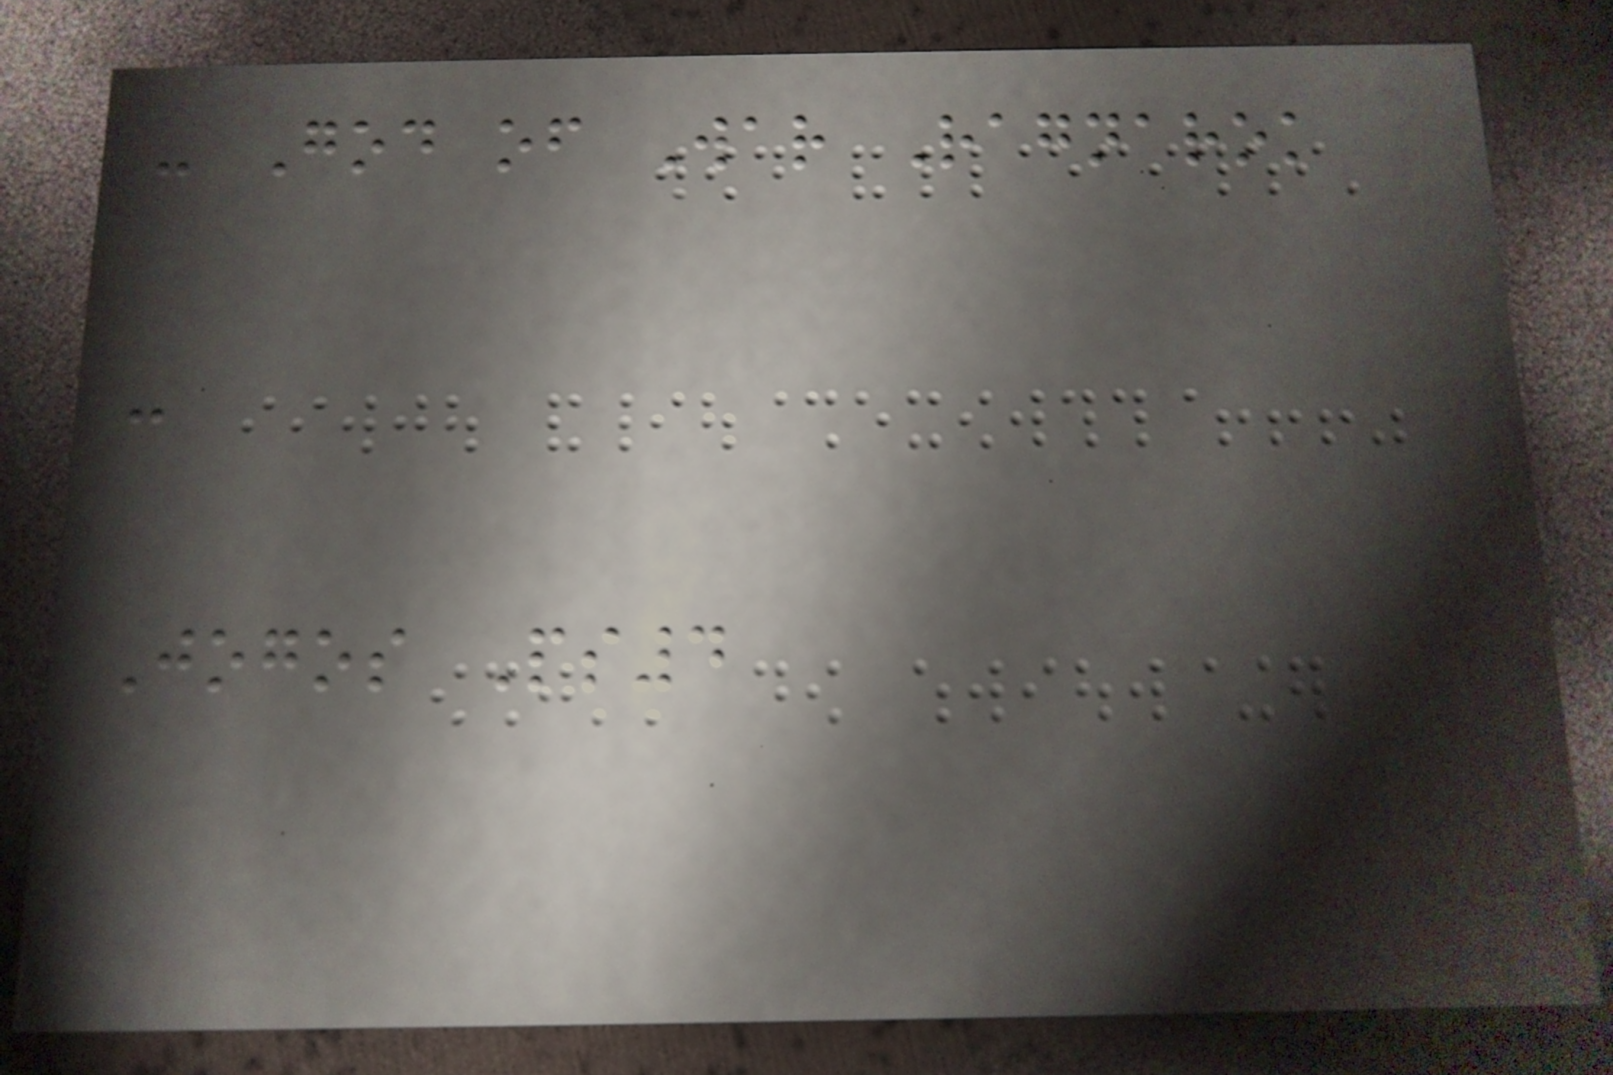- God of War Ragnarok
-
Jogos Ps4
